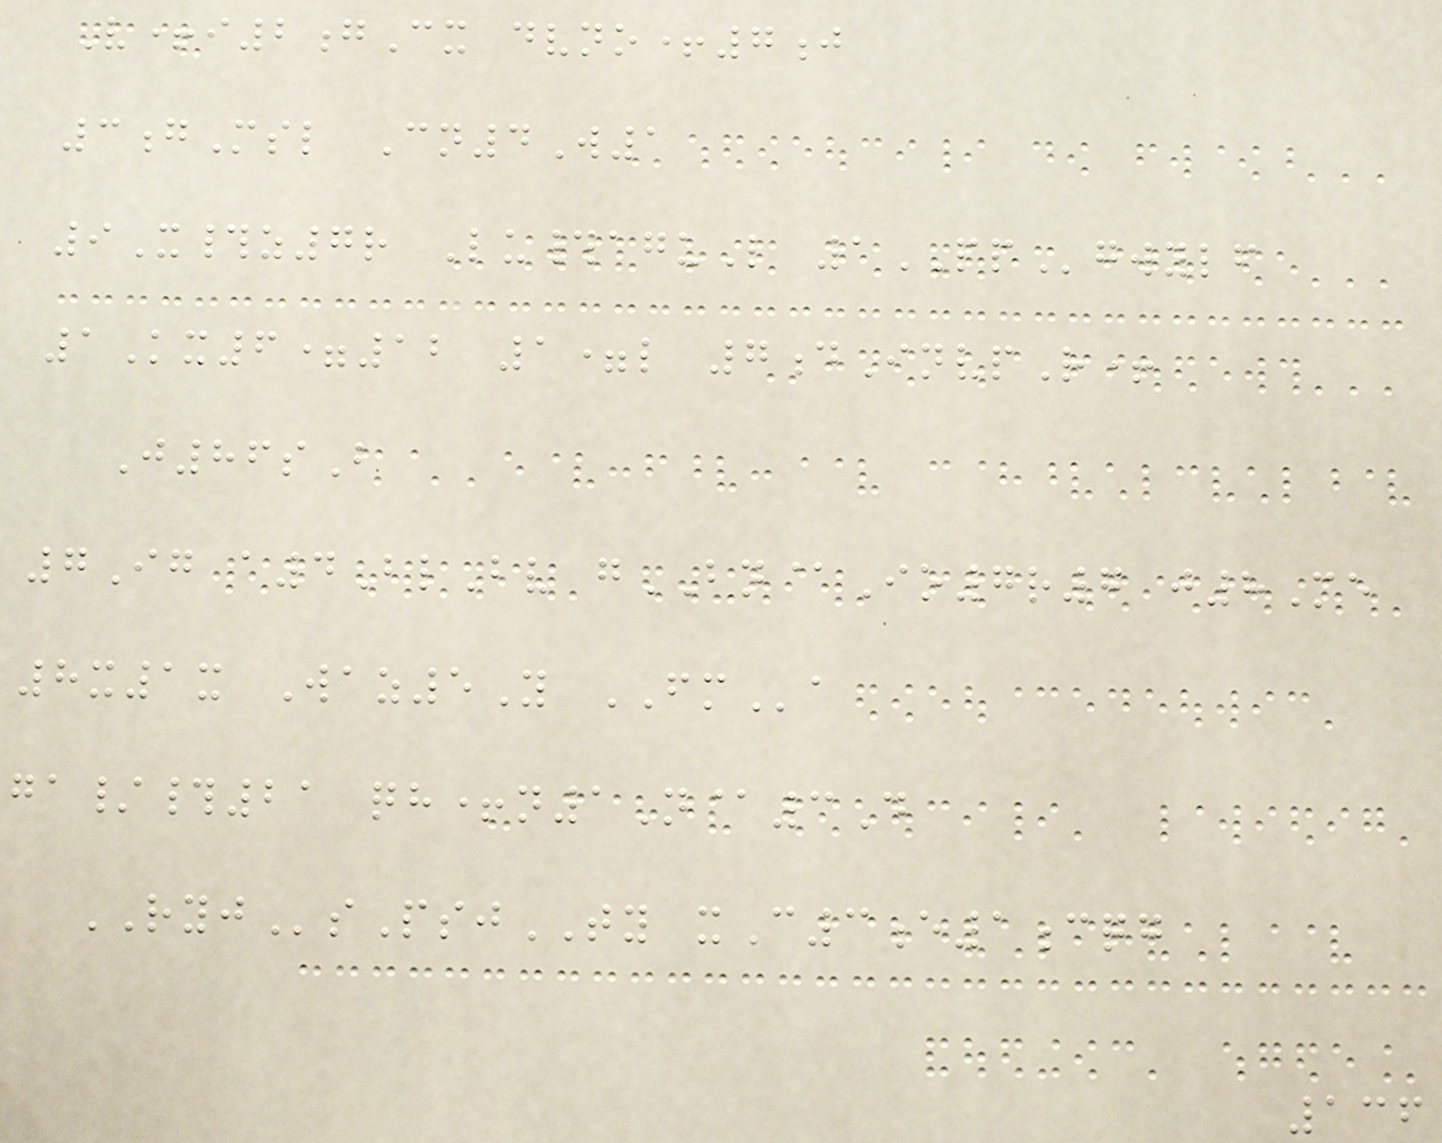V+i2gCx dvno+7j
3gMsl Cn4W1
9X#z7r Lu#aguL 1PPgwylf
1Kx6=12 1=l 7dInvpR+
J86sB
7Ig a4BlBv gBN@Io7r7 j8Me
8x1x Waz5Y FMa
ga/#21 qh+n1N@3D
RYJsPsjTY xC3e1cqg
136
